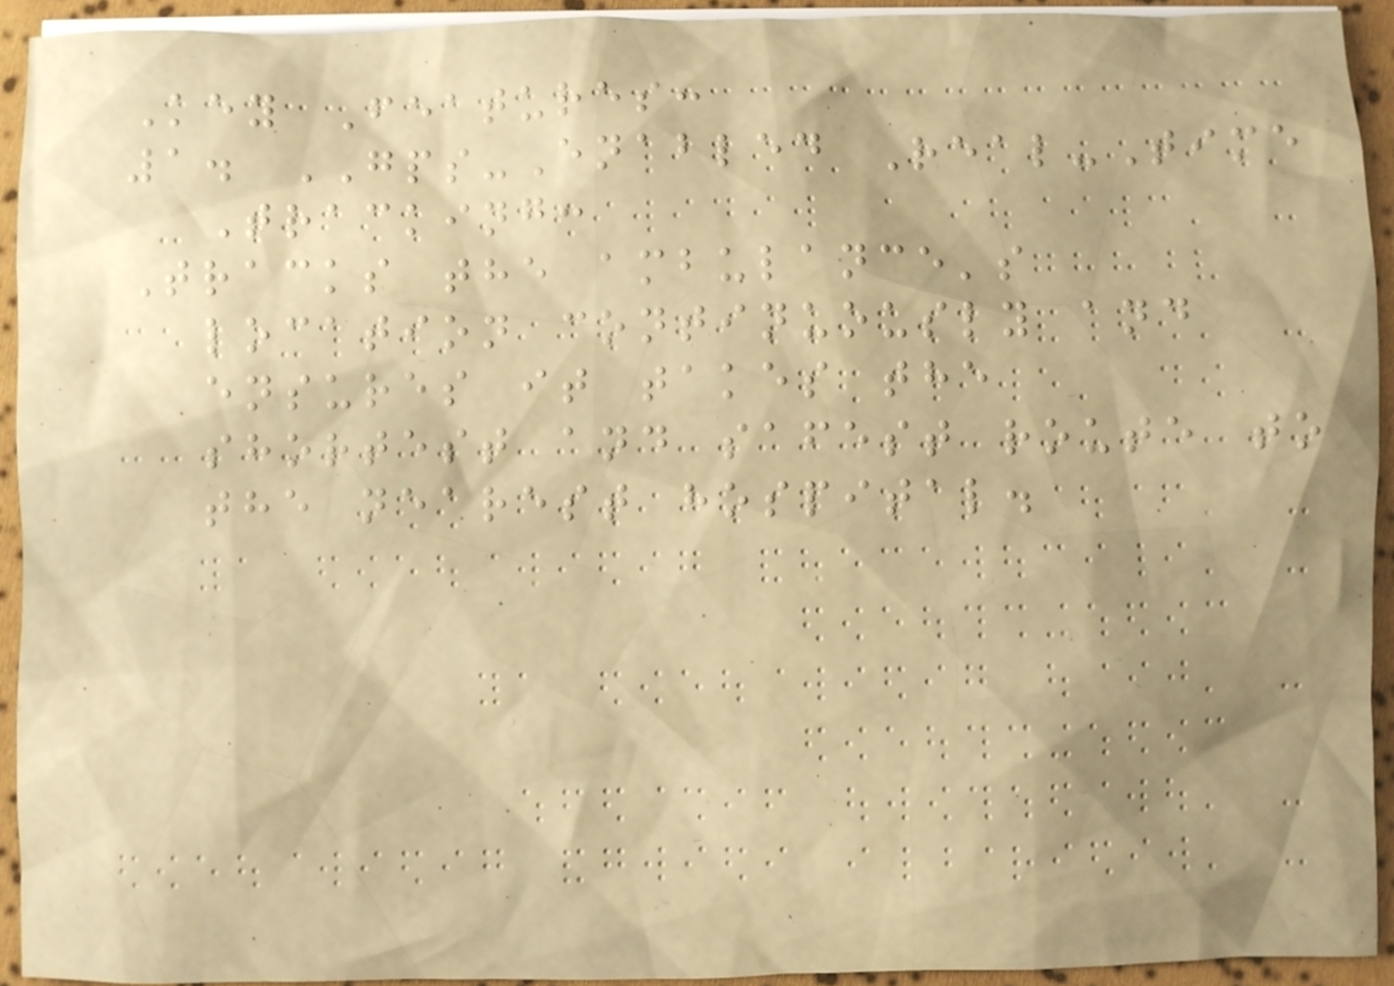Key Features:
1. GPS-Enabled Real-Time
Tracking:
Tracks the ambulance's
location continuously and
ensures it takes the
shortest and safest route to
the nearest hospital.
